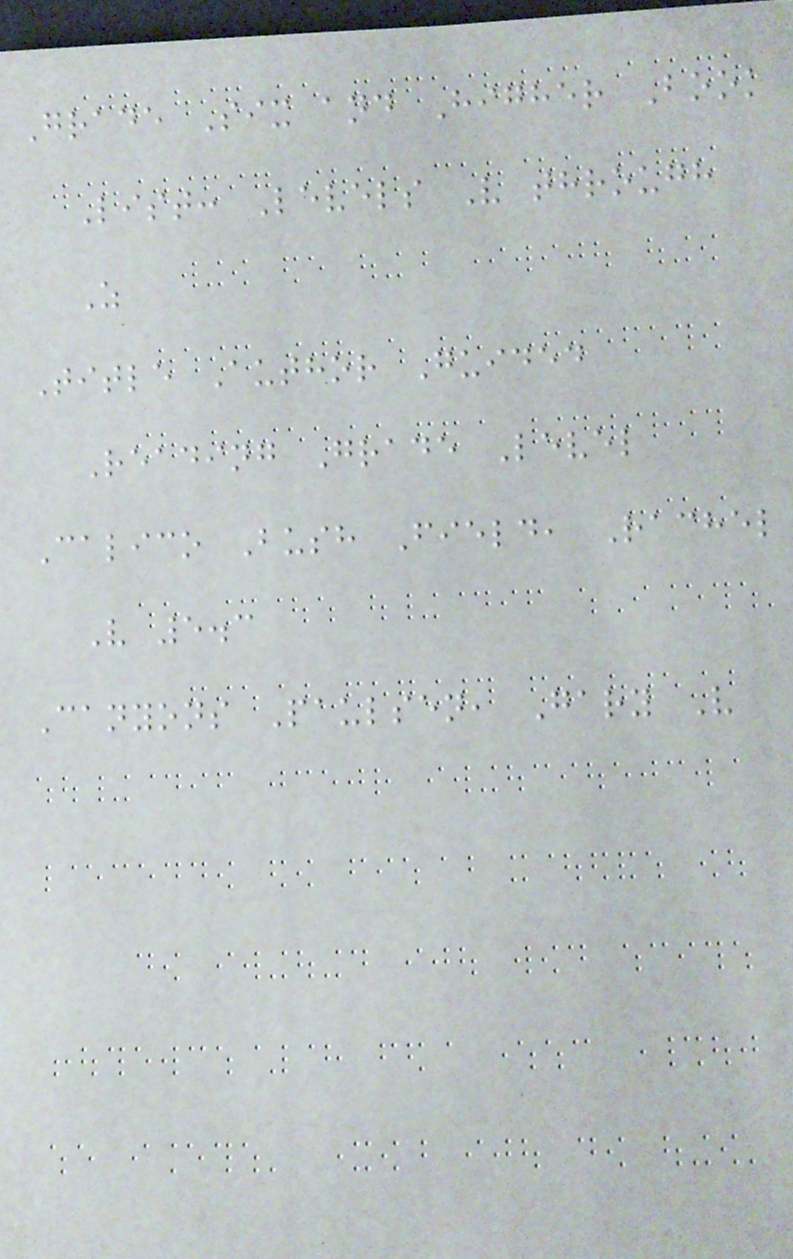Grade Six and Higher Book
List: Levels V through
Z
Title Author Guided
Reading Grade Level
Calico Bush Field, Rachel
V 5.3
Canyons Paulsen, Gary V
